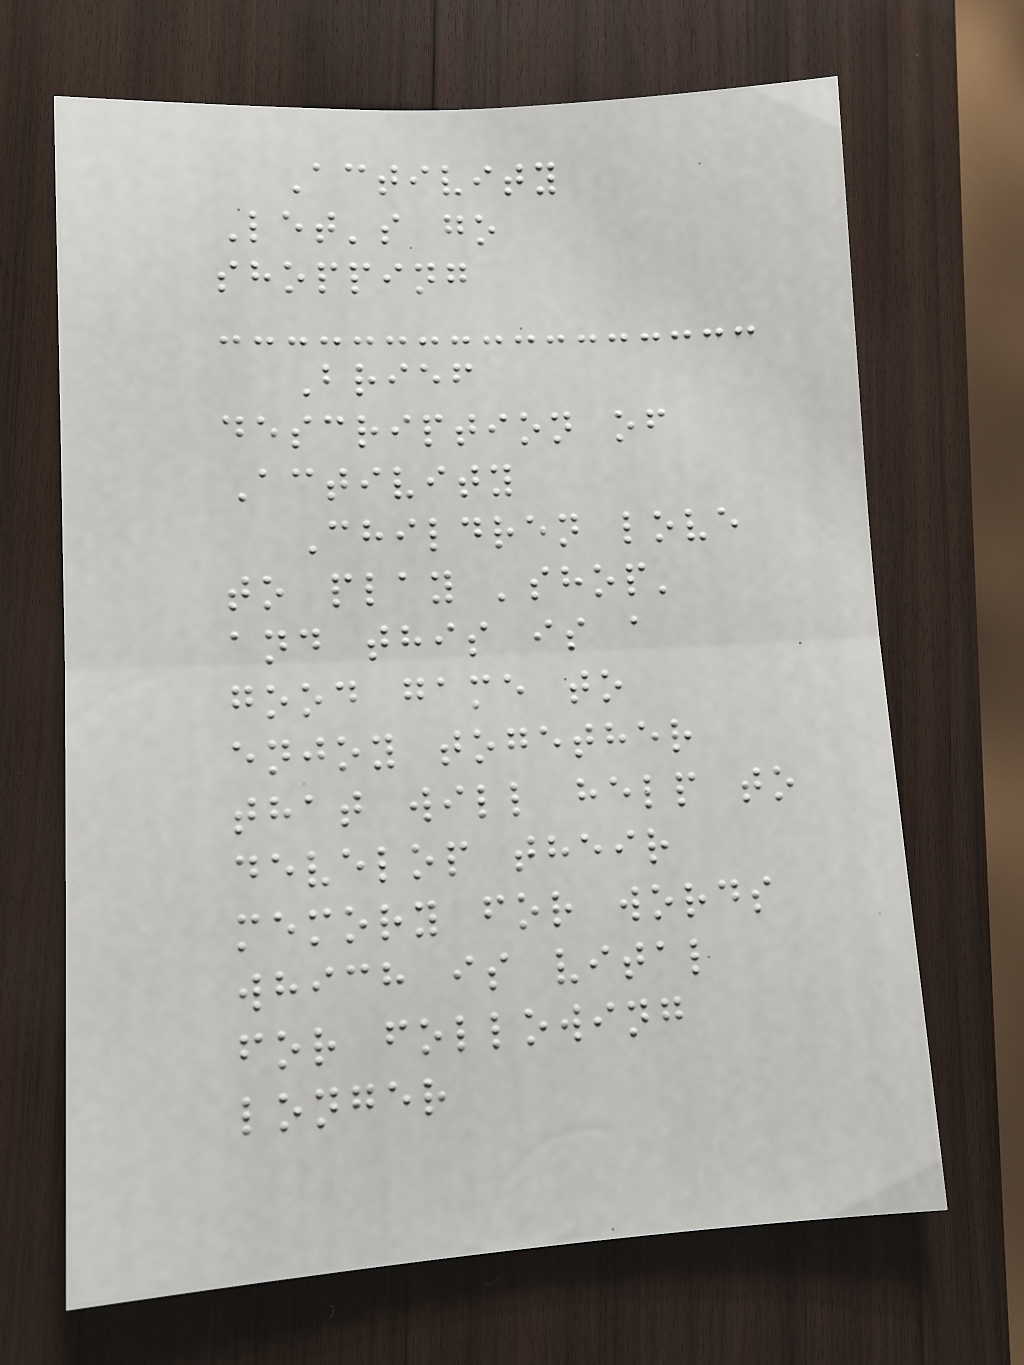Activity
Let's go
shopping
Brief
description of
Activity
Children love
to play 'shop'
and this is a
good game to
enjoy together
that will help to
develop their
memory for words
which is vital
for following
longer
